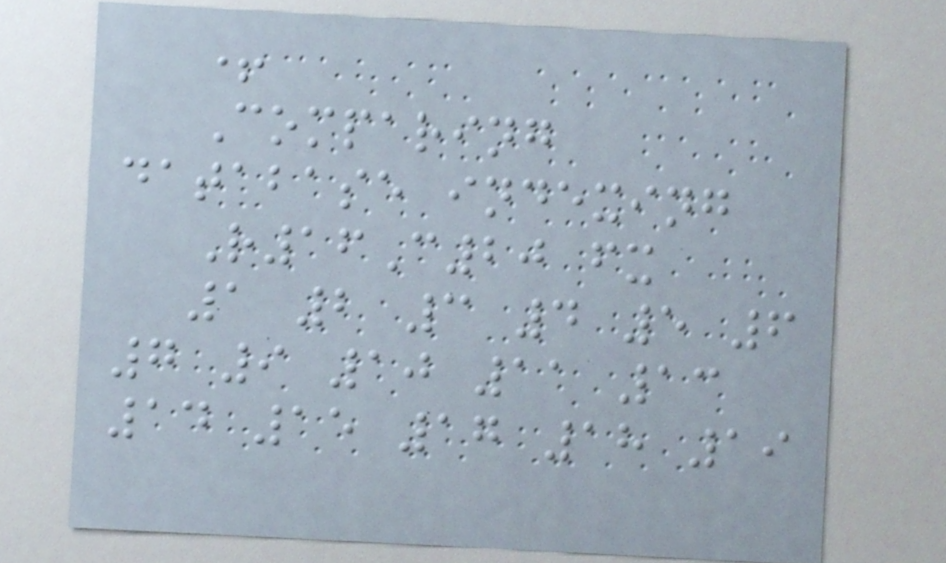+
Comparing
database indexing
R16C20 fx
1 2 3 4 5 6
7 9 10 11 13
14 15 17 18 19
